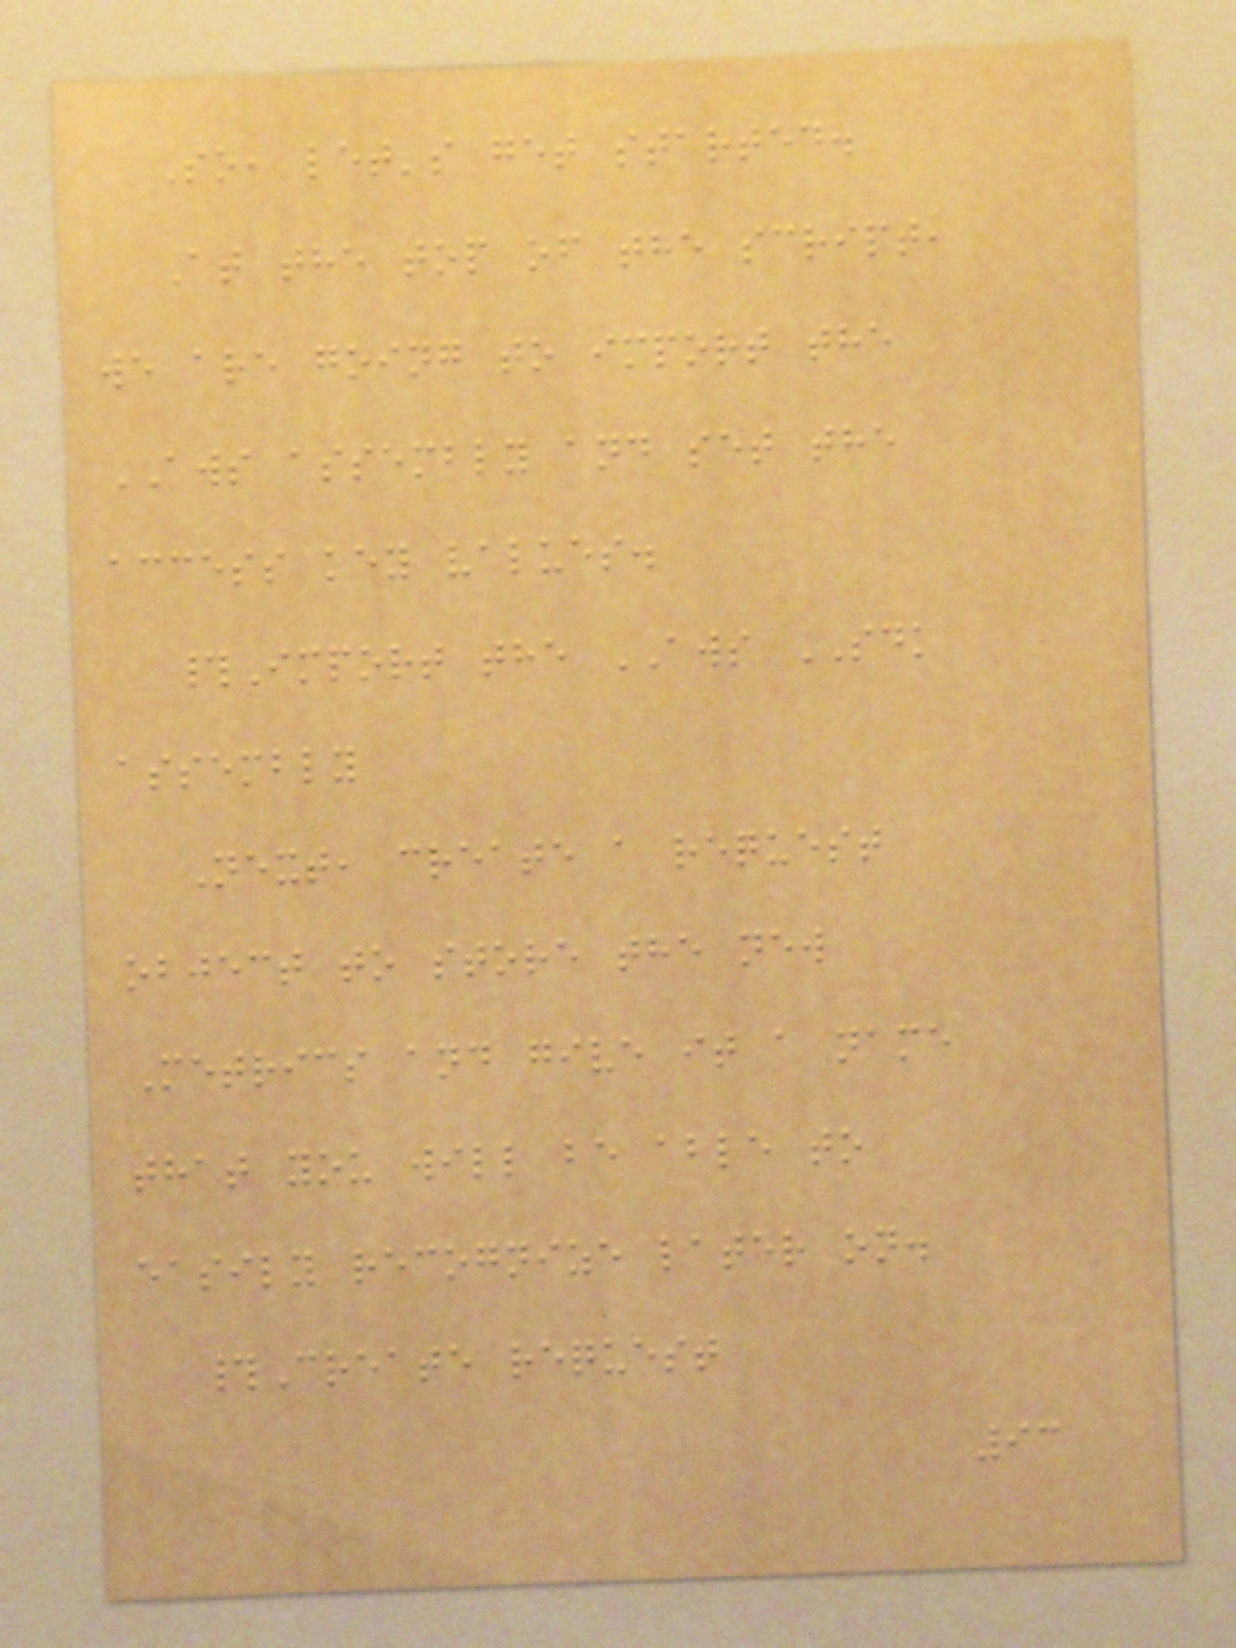So, let's get started.
At the top of the script,
we are going to import the
AWS assembly and set the
access key values.
#Import the AWS SDK
assembly
Next, create a request
object to store the new
Metrics and give it a name
that you will be able to
easily recognize later on.
#Create request
93
